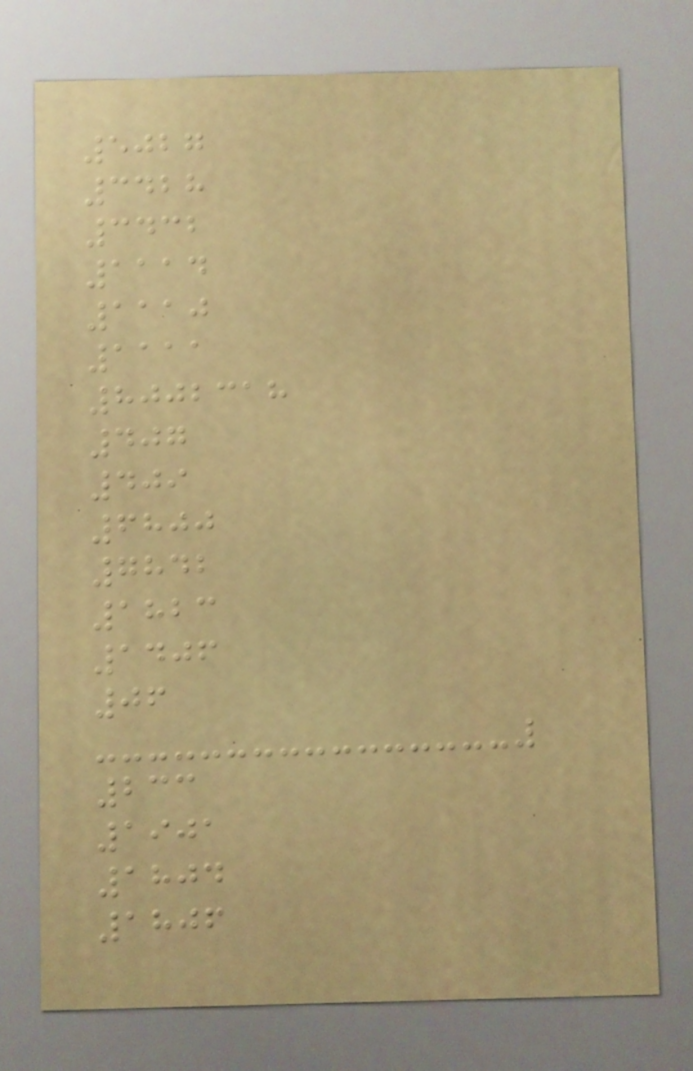5027
3428
3432
1114
1110
1111
8002318
407
409
6800
7842
1823
1406
06
233
1901
1804
1806
